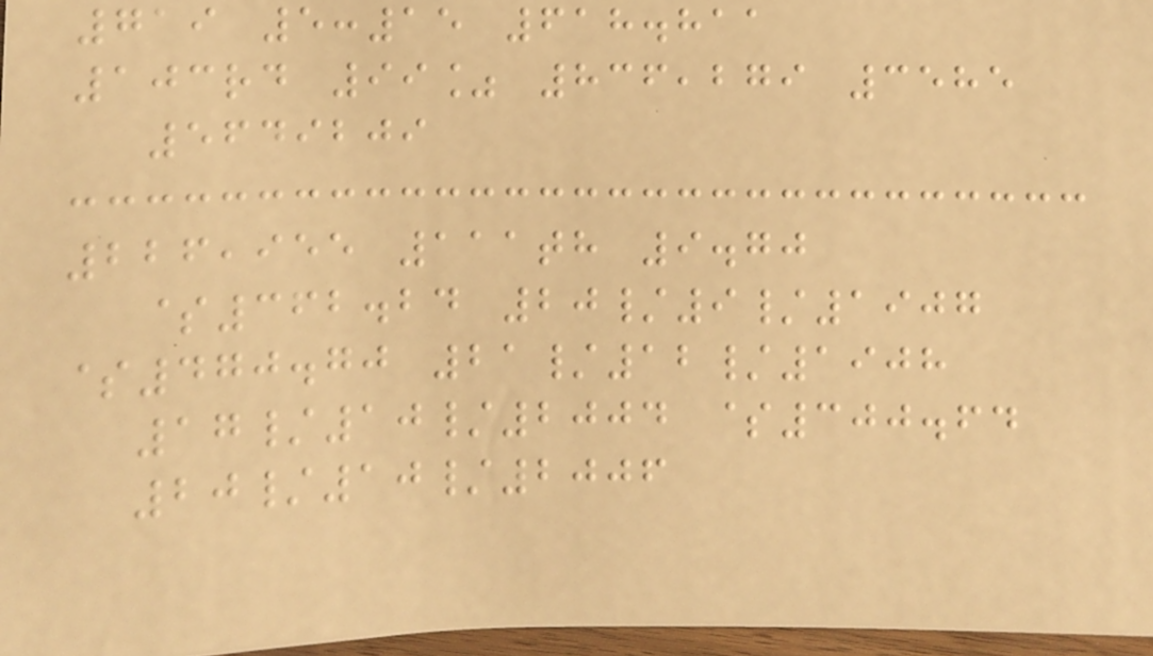719 5:15 618.811
103rd 99% 836,279 3585
5649209
226,955 111th 9.70
$362.24 20/9/1907
$470.70 21/12/1908
17/10/2004 $300.64
20/10/2006
